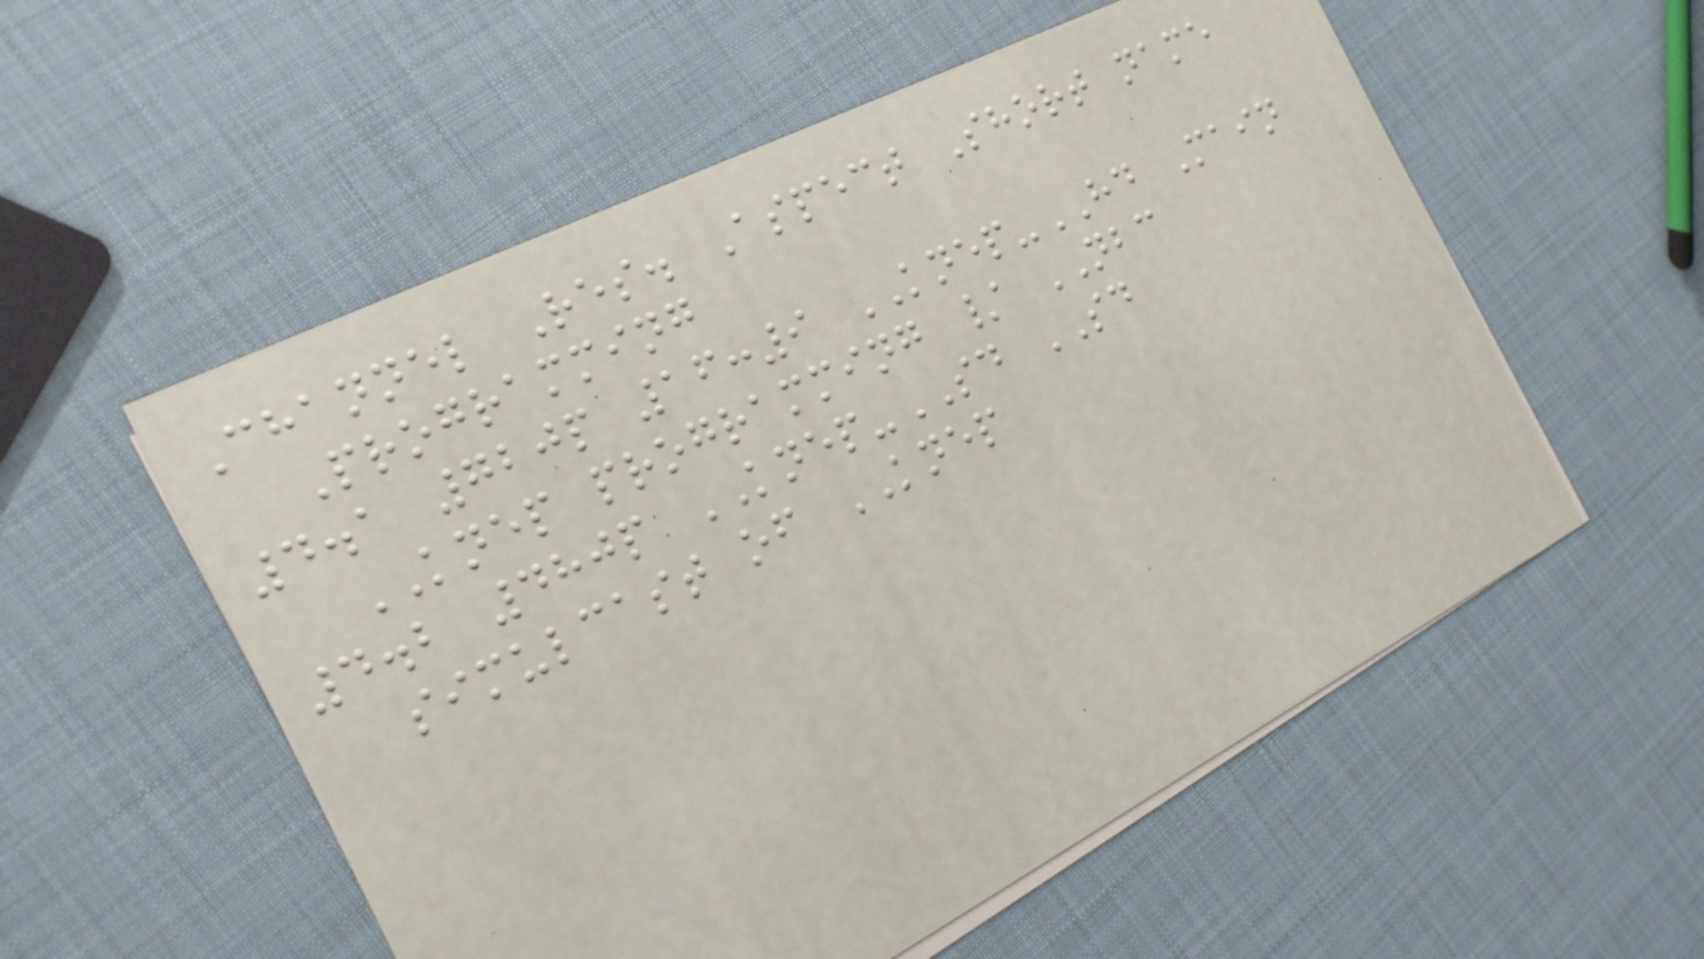Channel Res. Aspect Short name
Programming
4.1 720p 16:9 KNEP-HD Main
KNEP programming / NBC
4.2 480p KNEP-SD SD
simulcast of KNEP
